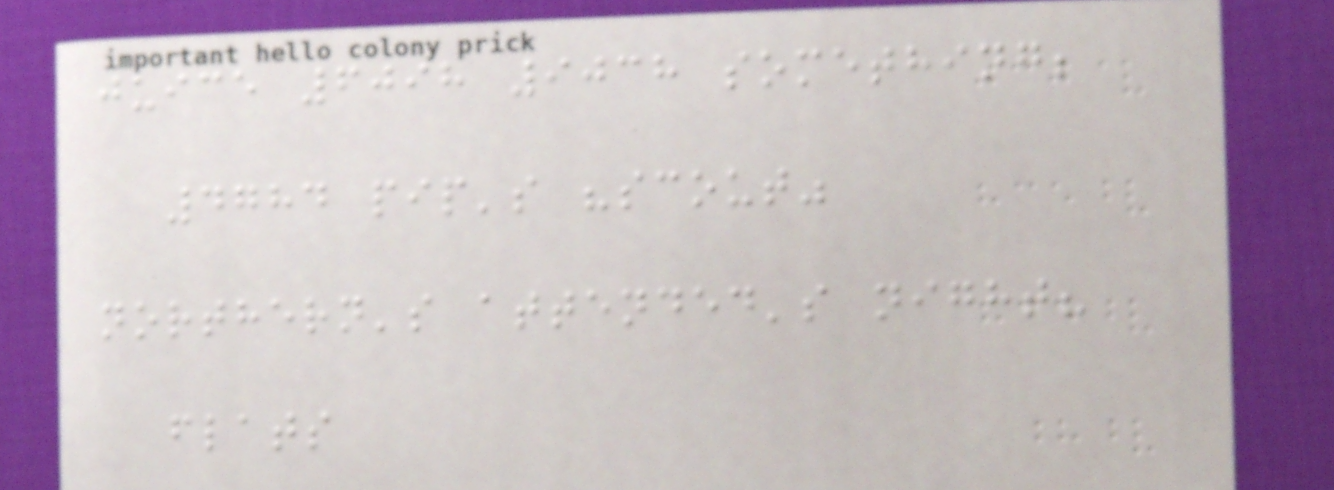juice 6098 9038 something;
4784 pip's "scout"
northern's attended's night?
flats
